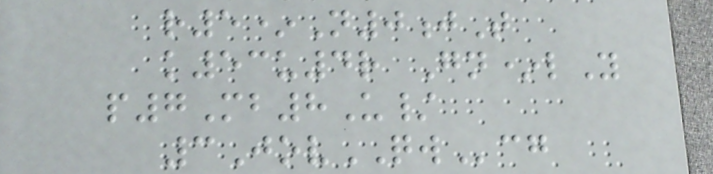r5*N0jT
k53u4r Gn*lY
p7Mb8U/
3JovQWcg
